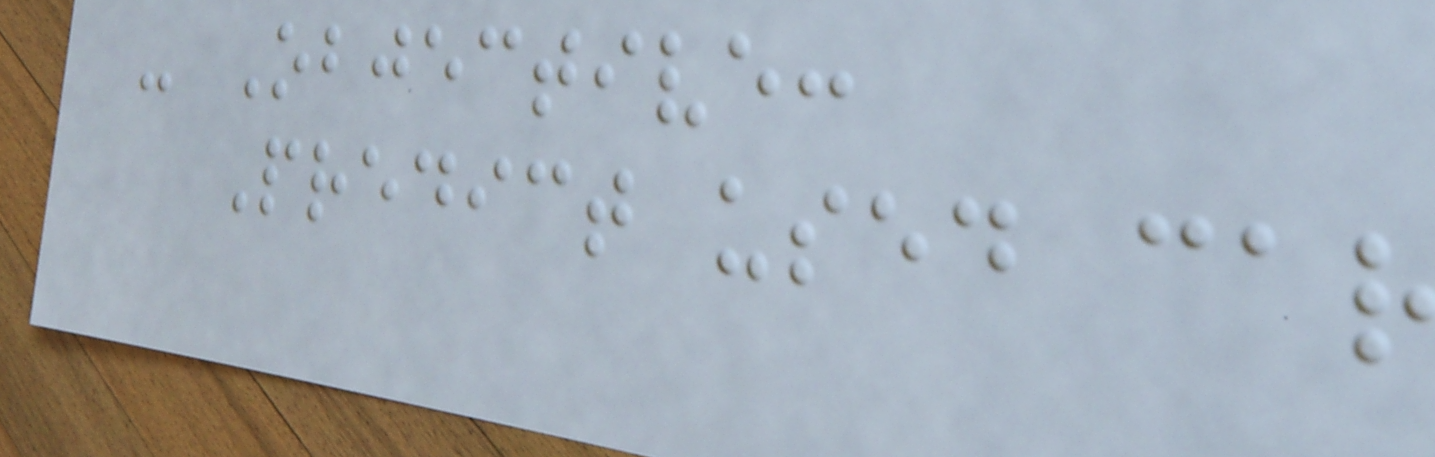- Objective:
Predict used car
